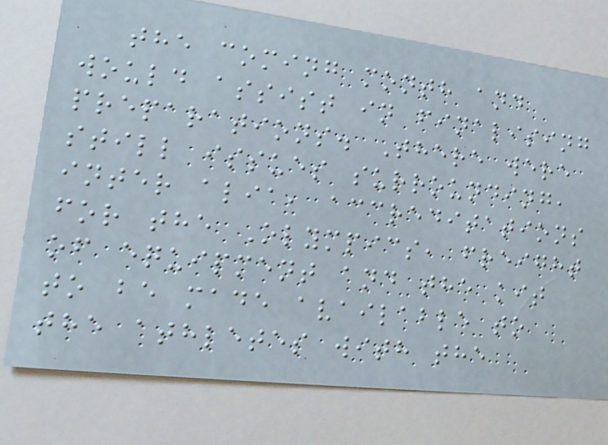the coming month and
would assist in finalising
preparations. There were
still issues surrounding,
inter alia, accreditations
for the Olympics, freight
of equipment and the kit
to be made available to
the athletes with the
